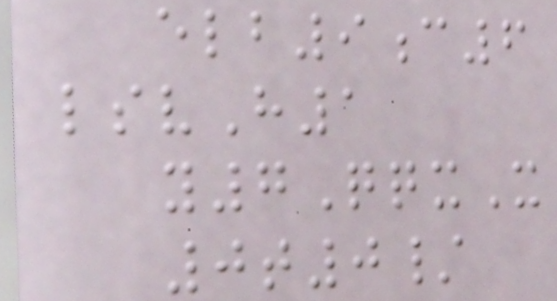elb9c6
lsvH1
y7QqxX
0t0/
